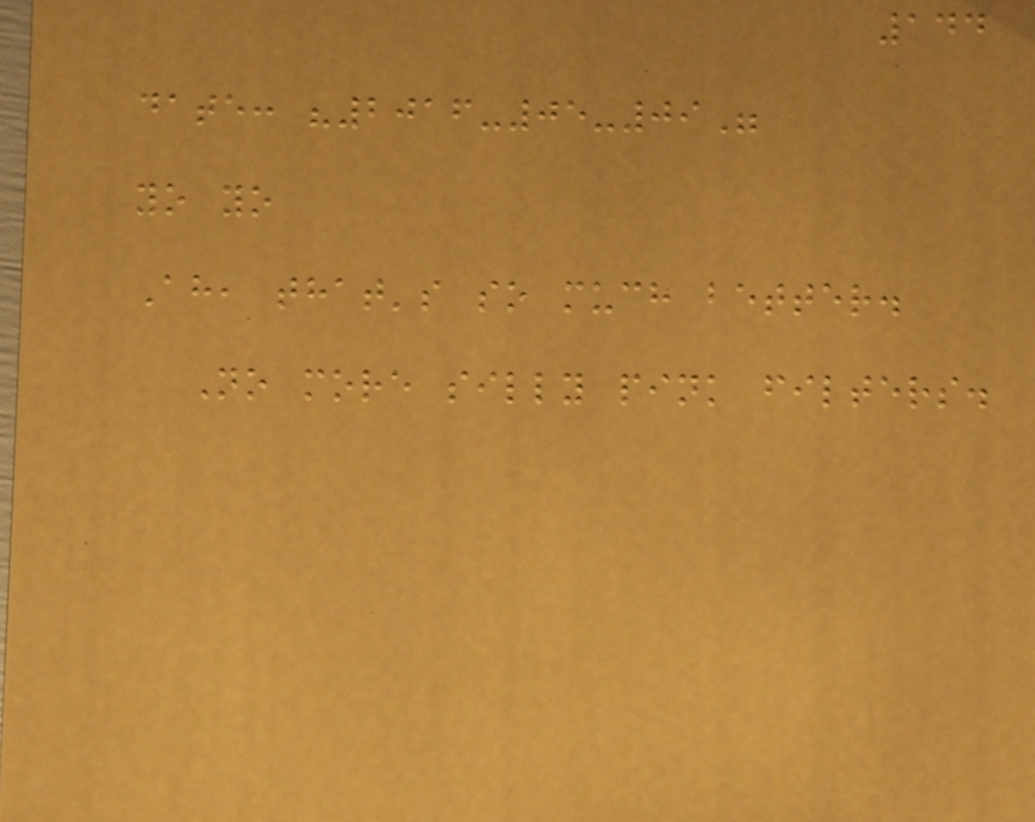144
date: "2016-05-09"
yo yo
Ah, that's so much better.
No more silly pink filters.
